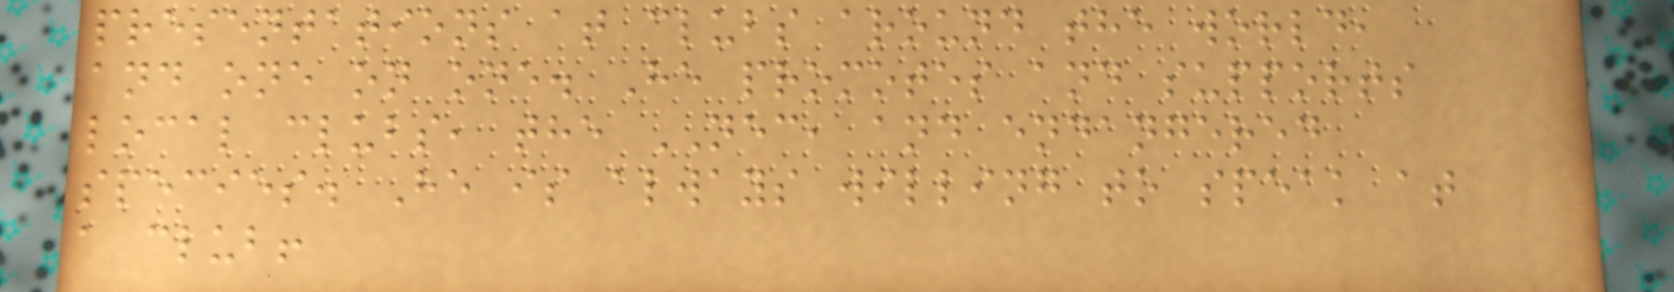presentations at clubs around the world,
and one on one. He promotes and supports
local clubs, the NEC, and endangered
species. He is always willing to speak at
a club!
